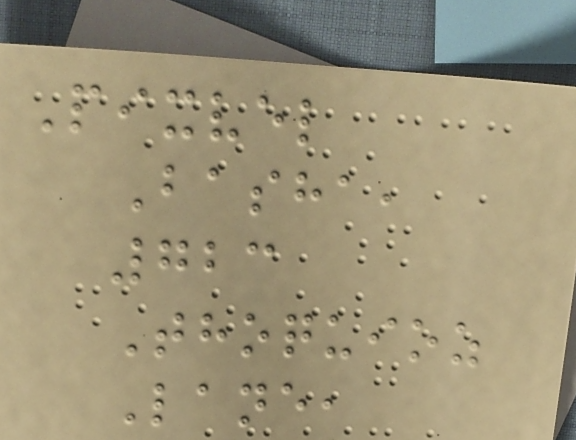Pixvel
Basha,
723
Thoquioz
Lane,
